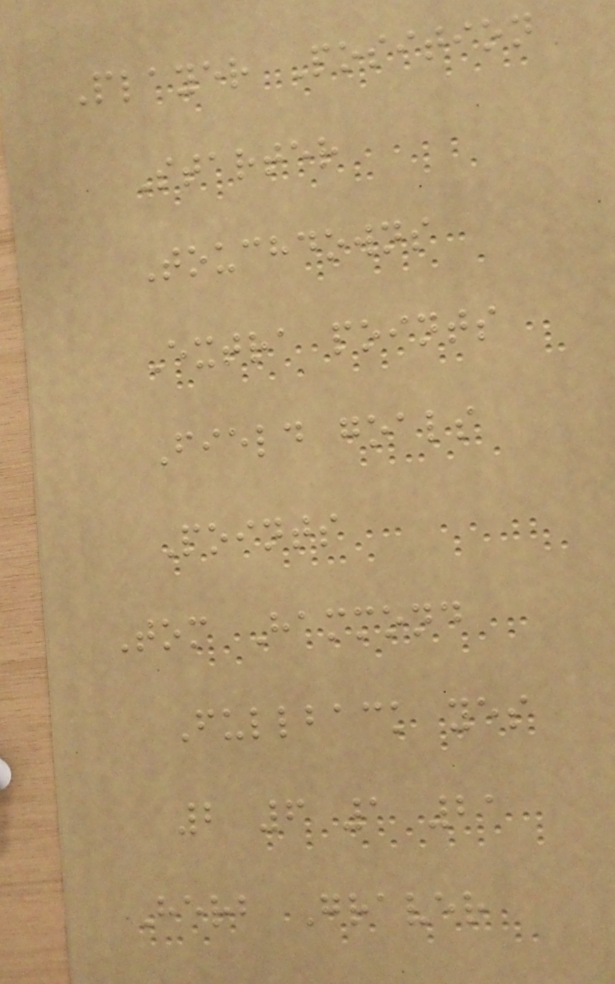Player Position
Starter
Touchdowns
Extra points
Field goals
Points
Tom Hammond
Fullback yes
2 6 1 21
Herb Graver
